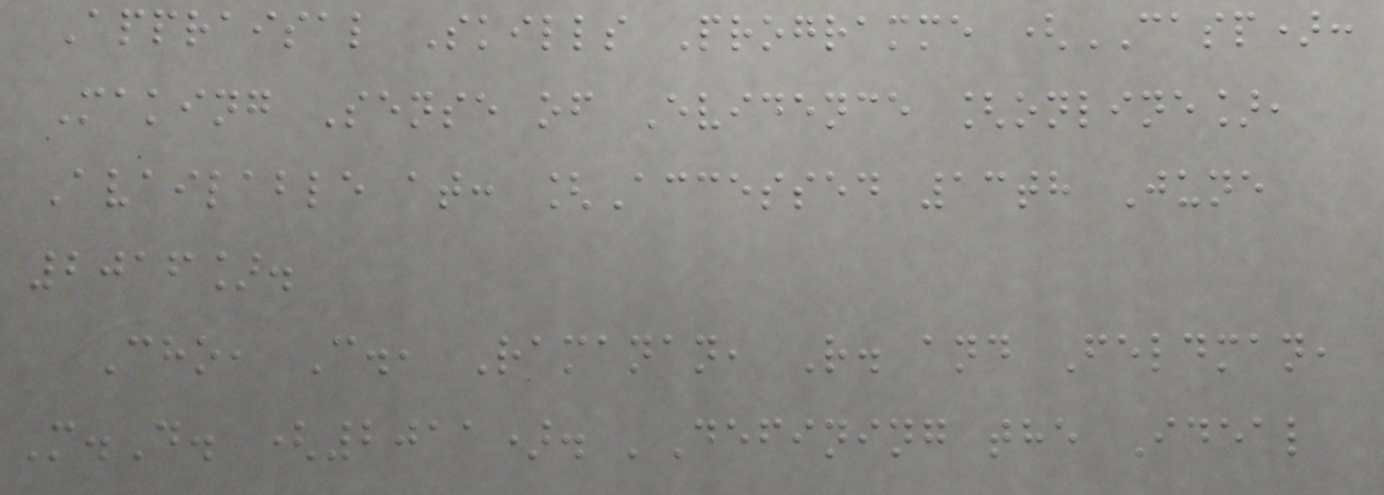Appraisal Skills Programme (CASP):
Making Sense of Evidence [online],
Available at: [Accessed 13th June
2016].
Cho, C., Ramanan, R. and Feldman,
M.D. (2011). 'Defining the Ideal
